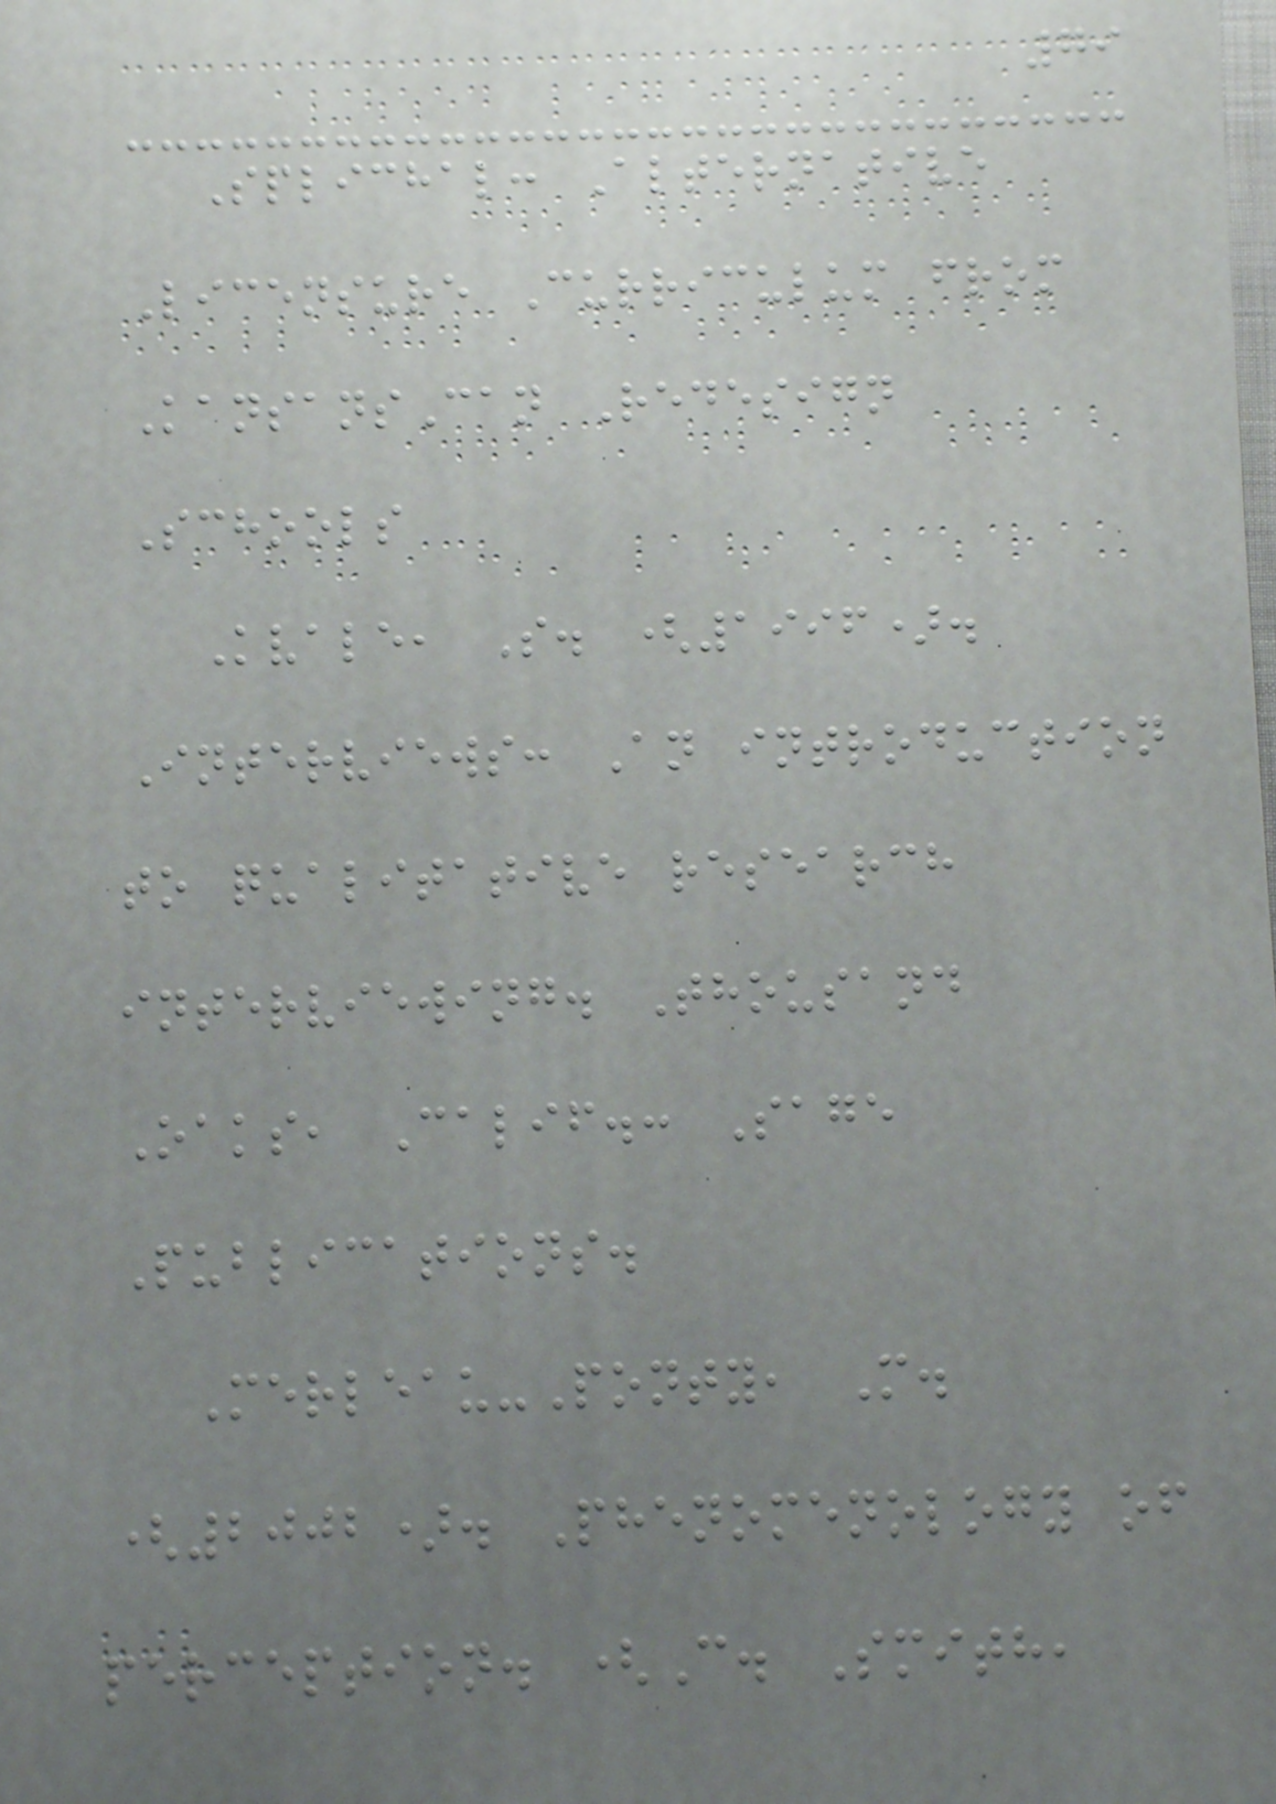79
Splichal: Alternative
Licensure Curriculum from
KansansCan Redesign
Schools
Kvale, S. (1996).
Interviews: An introduction
to qualitative research
interviewing. Thousand
Oaks, Calif.: Sage
Publications.
Merleau-Ponty, M.
(2002). Phenomenology of
perception. (C. Smith,
